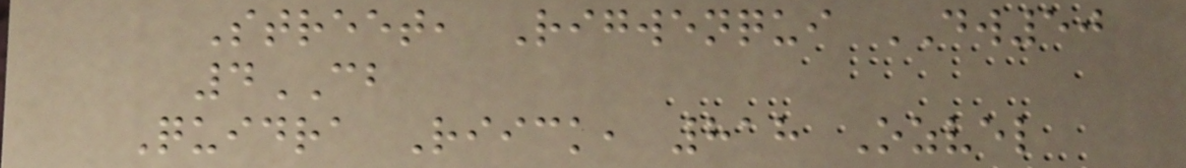Street, Rigwenqui DW50
4CB
Quidra Riick, 818 Ozvel
